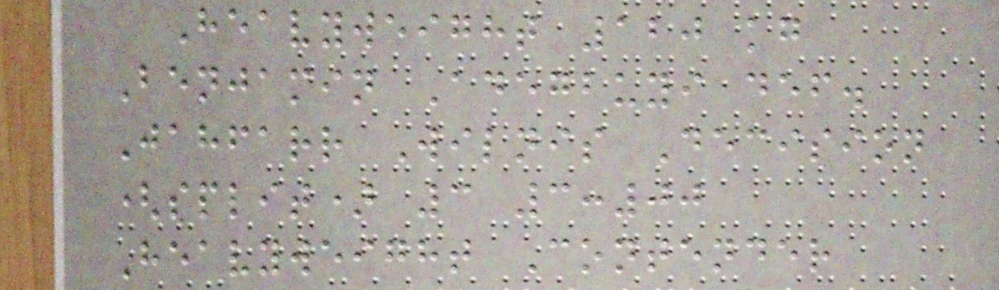Heavyweight 120 kg
Benjamin Adegbuyi def.
Jahfarr Wilnis Decision
(split) 3 3:00
Heavyweight Contender
